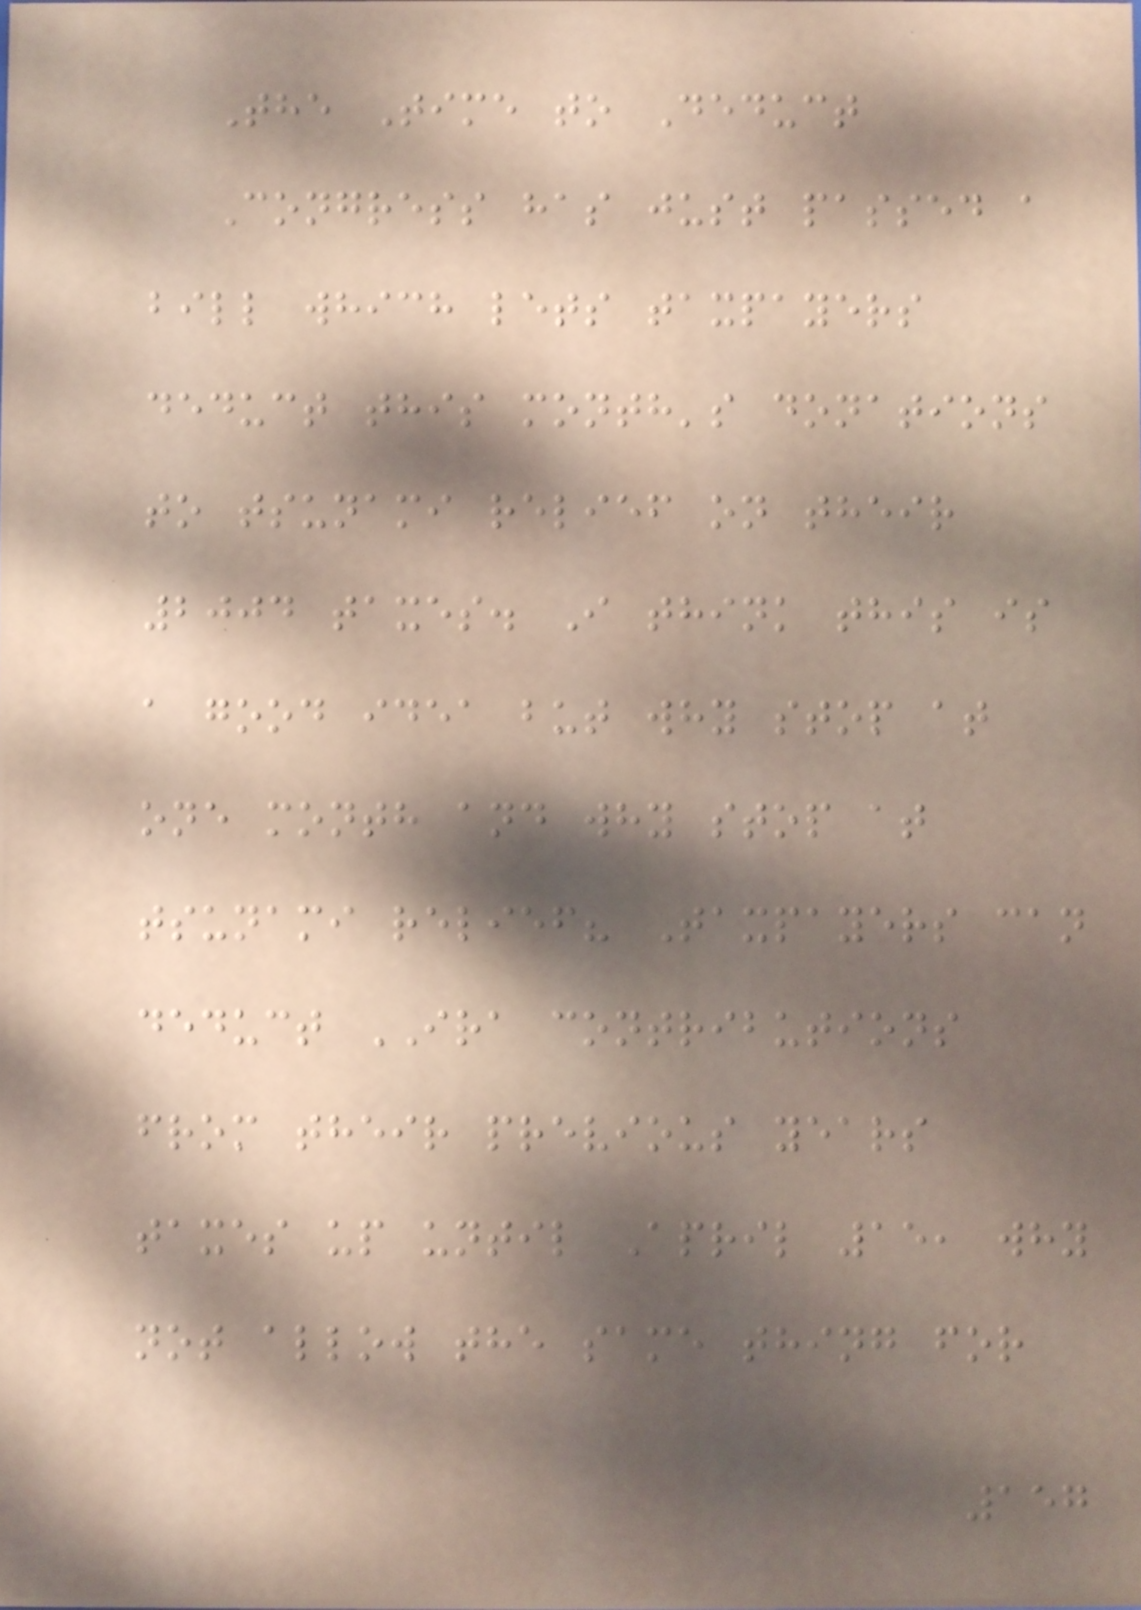The Time to Deduct
Congress has just passed a
bill which lets taxpayers
deduct this month's donations
to tsunami relief on their
2004 taxes. I think this is
a good idea but why stop at
one month and why stop at
tsunami relief? Taxpayers can
deduct IRA contributions
from their previous years
taxes up until April 15, why
not allow the same thing for
157
